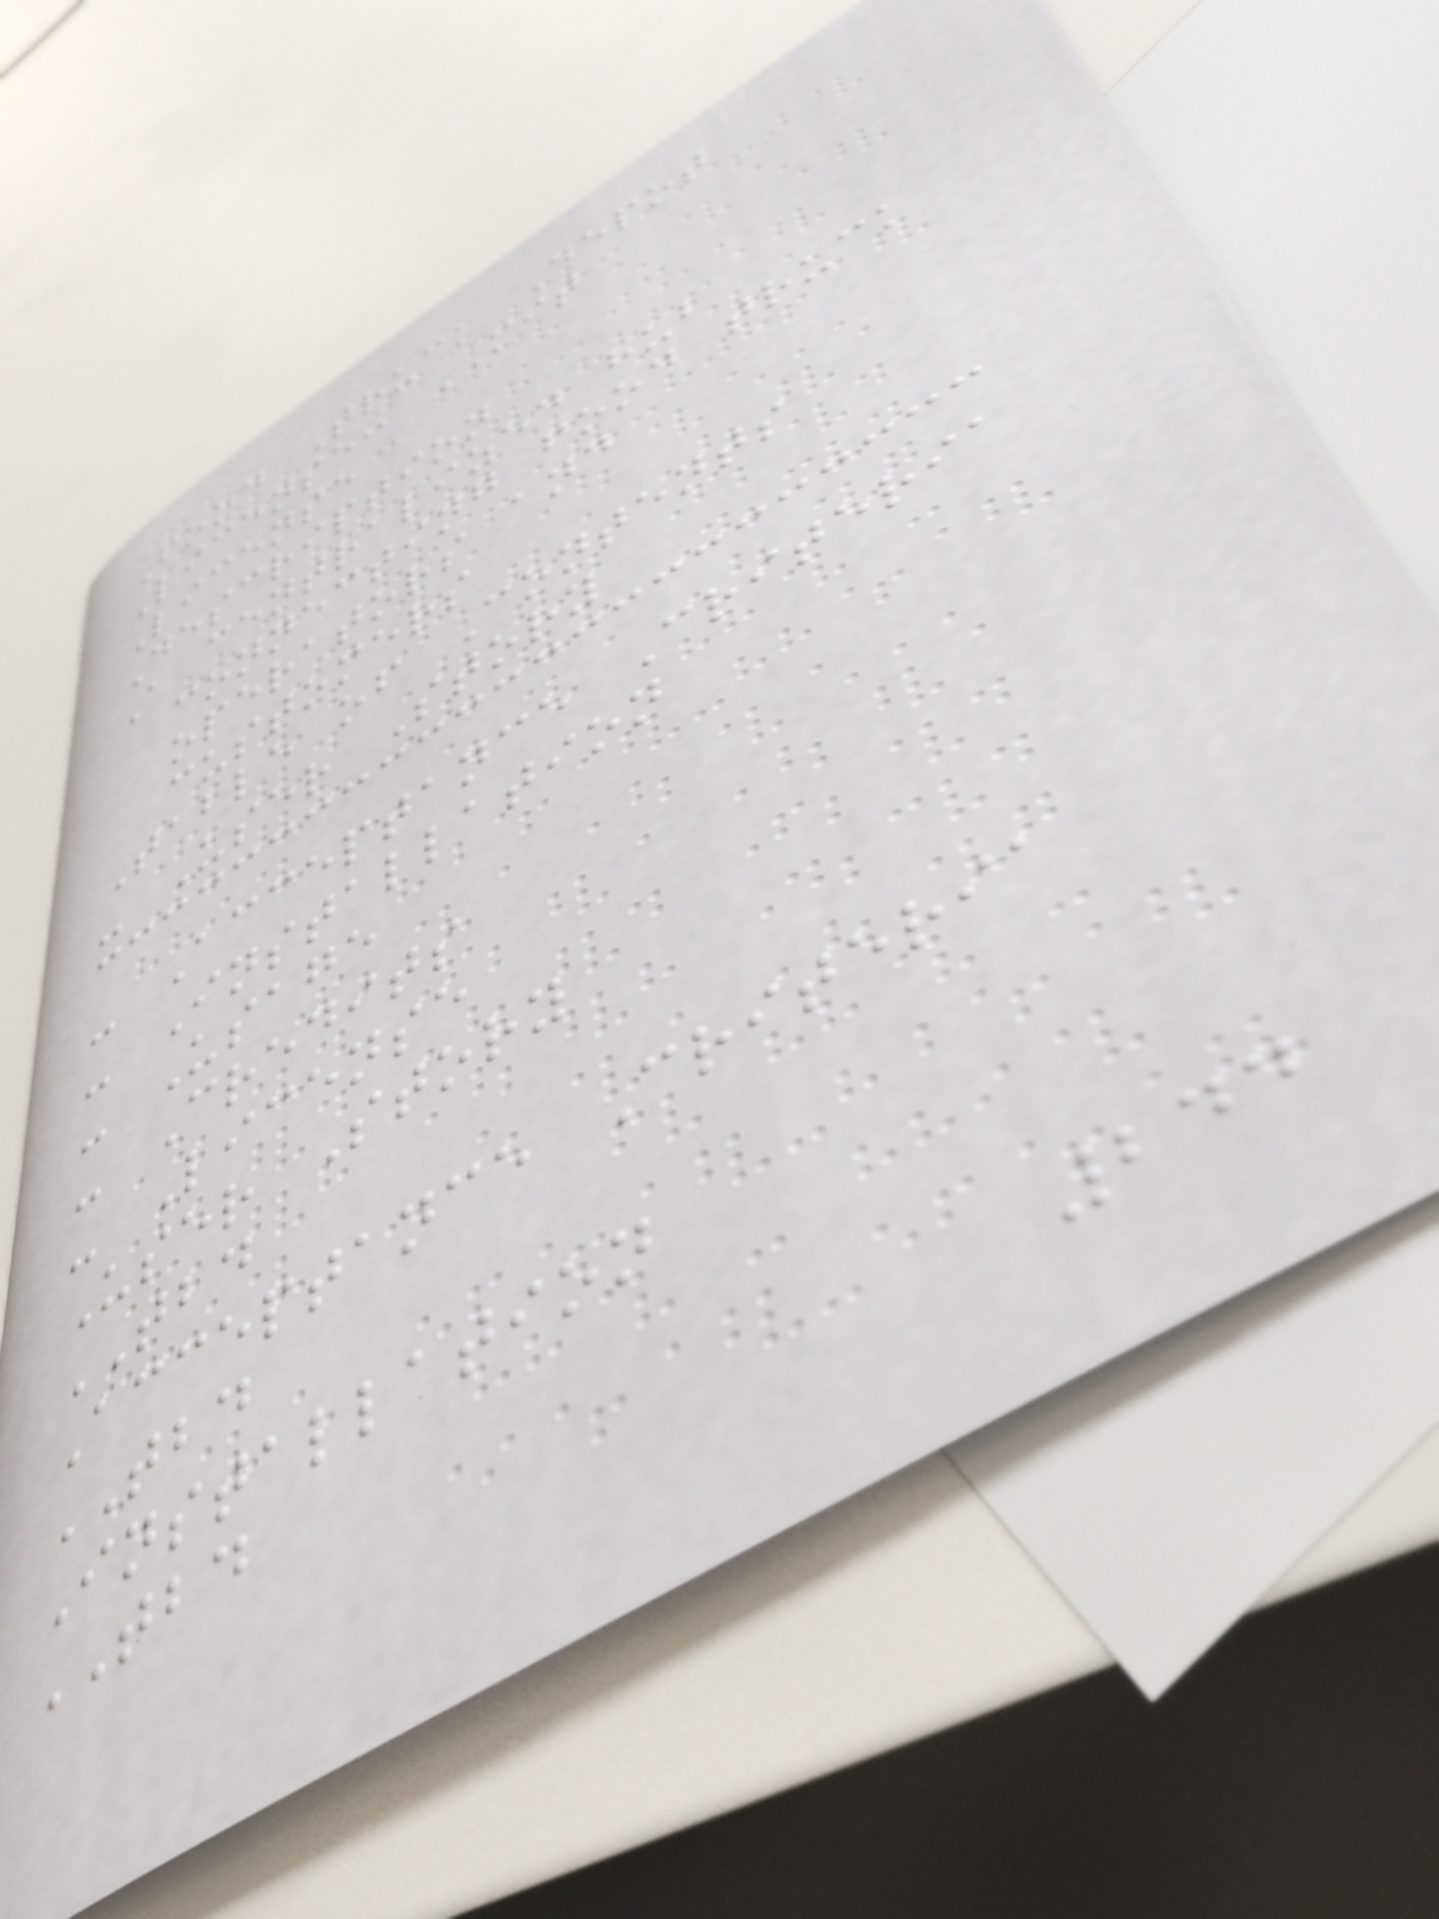Food Truck Depot
License: MIT
License
Description
A centralized hub
connecting food truck
operators and
customers
Table of Contents
- User Story
- Acceptance Criteria
- Installation
- Usage
- Credits
- License
User Story
TBD
Acceptance Criteria
TBD
Installation
TBD
244
